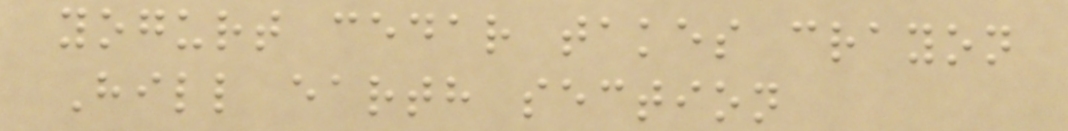yogurt cedar takes crayon
Hill earth section
